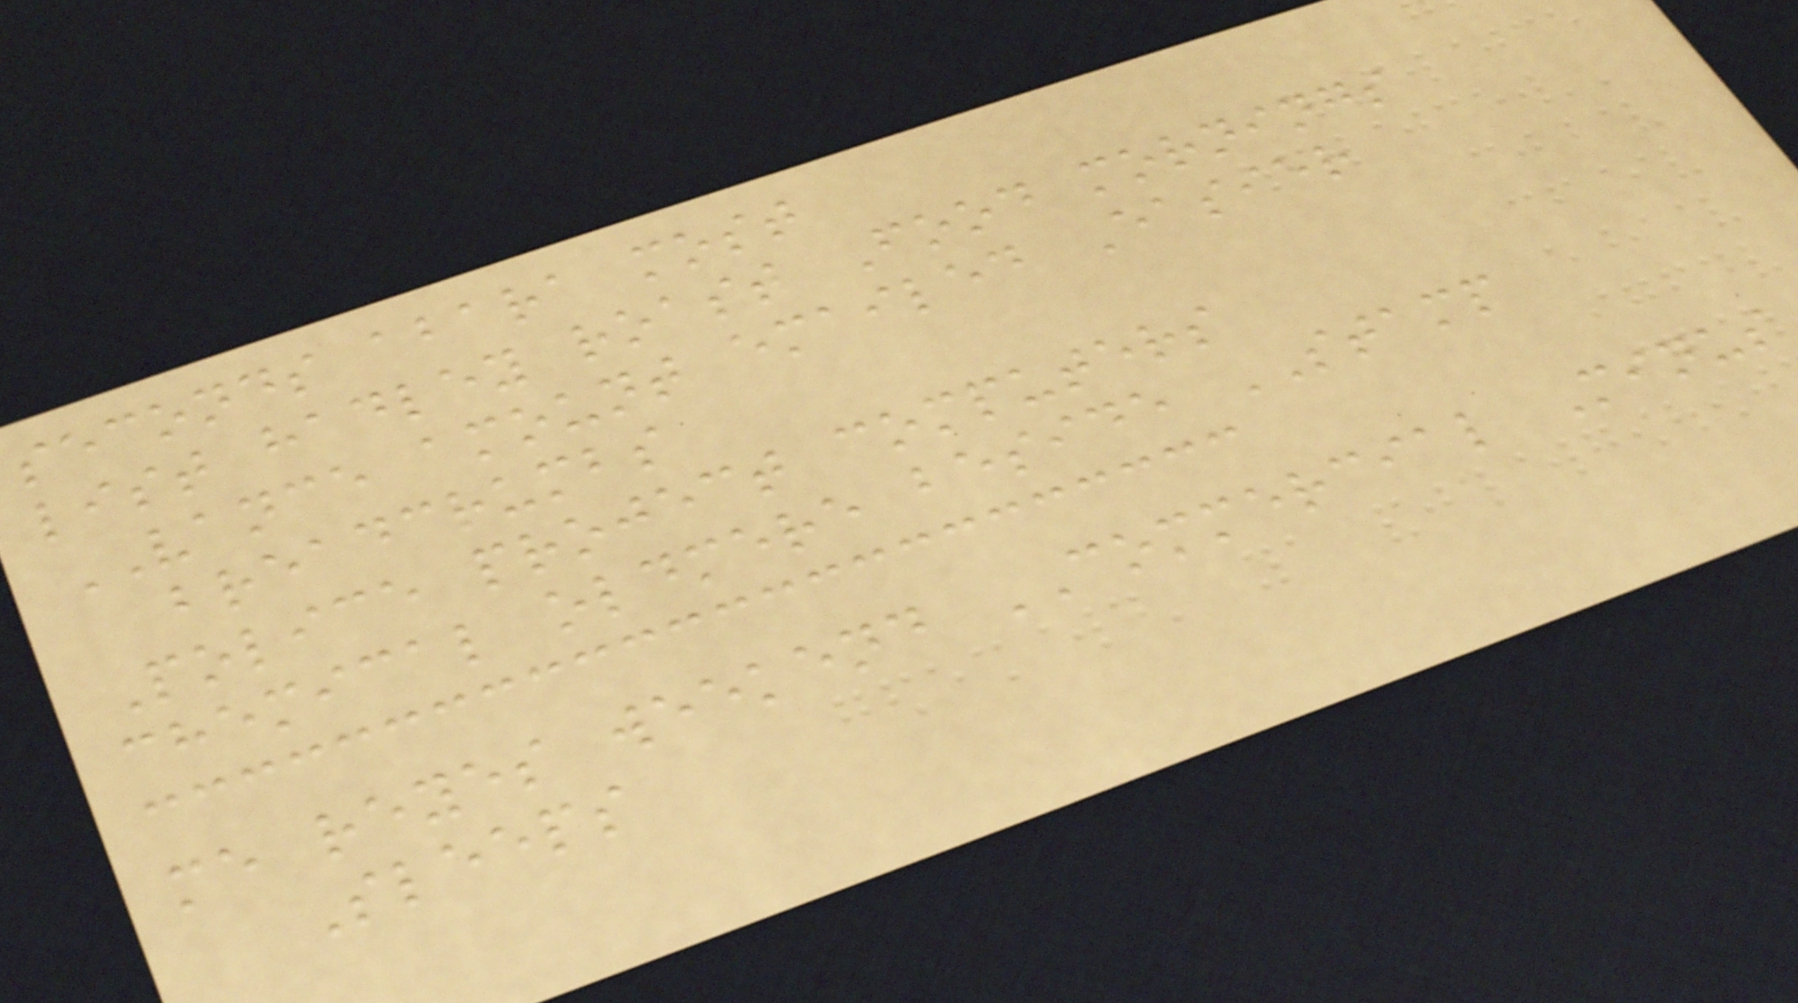seconds abara most
list hadley roast Food mornings
VANCE amount emailed Easier
breadcrumbs
Police project computers
chemical oldmere beside STAMP
me reyes weekend COMMERCIAL Minus
Sleeps
